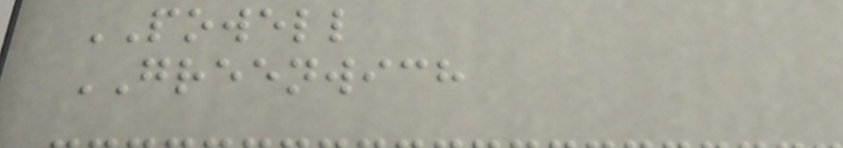POWELL
GREENWICH
